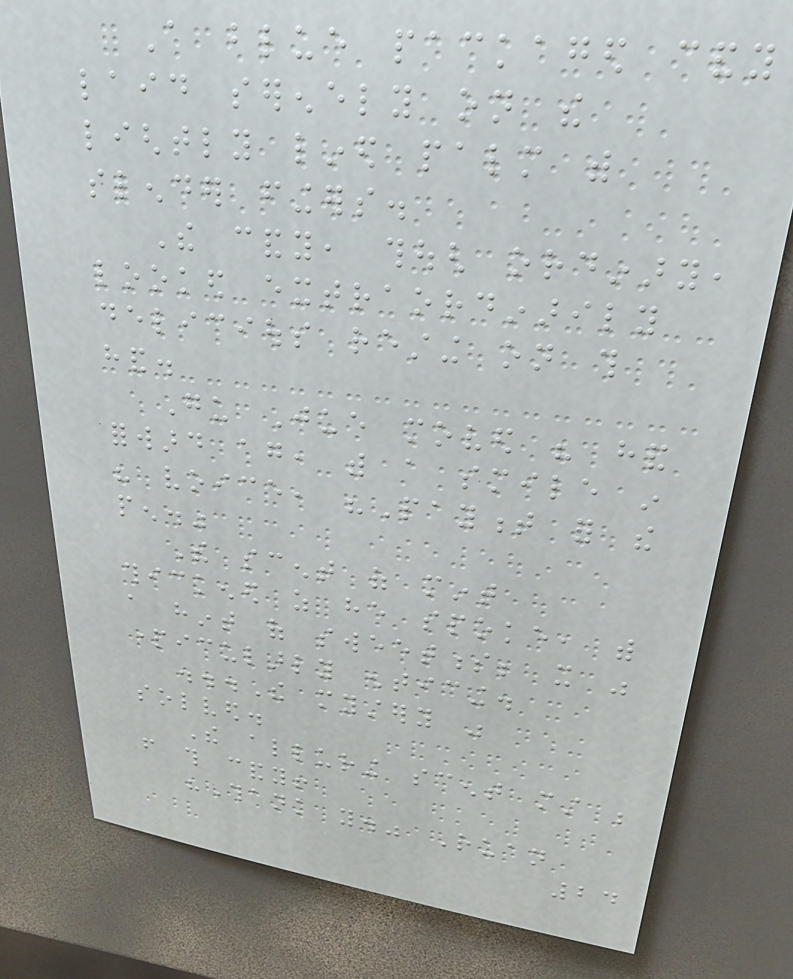A blue packaged candy
laid serenely on the
lightly lined palm with
slender fingers.
The candy, though ordinary,
looked extraordinarily
delicious resting on this
hand.
Gu Jue moved his hand
forward again, with a smile in
his voice, "Payment for the
pen."
The scent of mint
thickened as he spoke, with
a hint of sweetness; it was
particularly enticing.
...The mystery was
solved.
The alluring scent must be
from this candy!
"Thank you." Ruan
24
